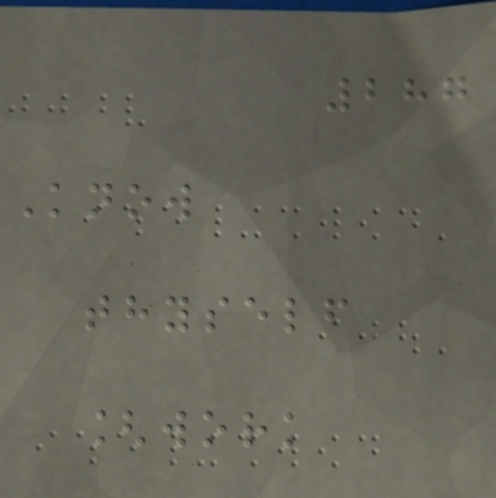287
Know
thyself
[work
